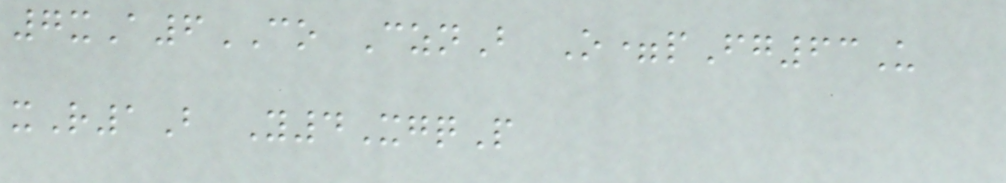7xA6CO CznB O=pFg63U
xR1B Y4XgqP
